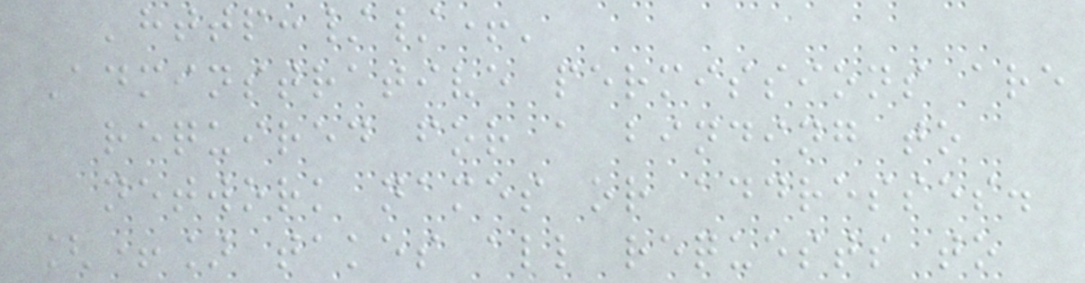'http://+'
Adminstrative permissions are
required for a binding to
network names or addresses.
[+] takes all requests to
